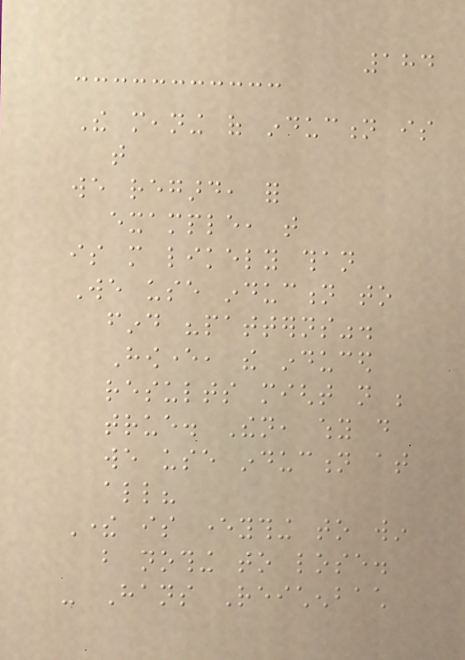184
The meaning of induction is
that
we regard, for
example, that
is more likely than
We use induction to
find "patterns".
However, the induced
results might not be
true. Then, why do
we use induction at
all?
There is everything to win
but nothing to lose.
- Hans Reichenbach
